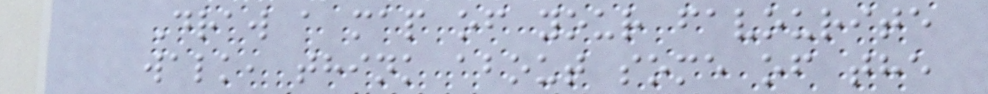Draw a map of your favourite
walk, think about some of the
